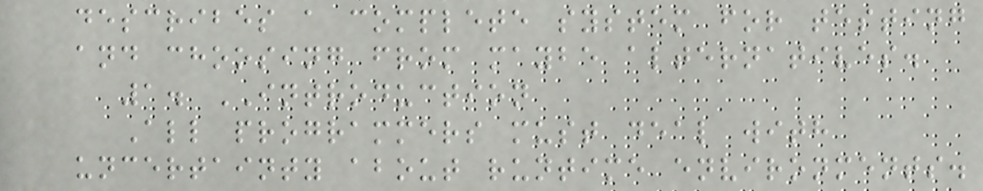describes a complete system for testing
and choosing from maybe alternatives.
1. INTRODUCTION
All programmers must deal with
uncertainty about runtime environments.
